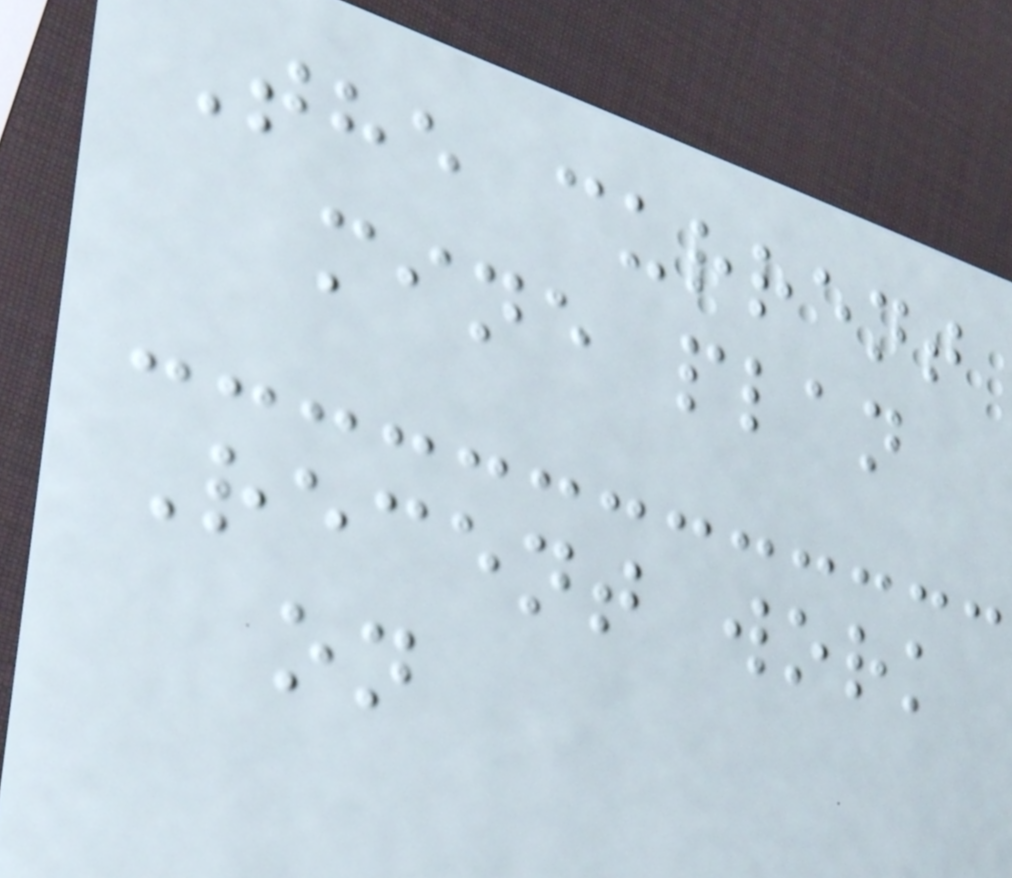The current
mine plan
Recent work
on
